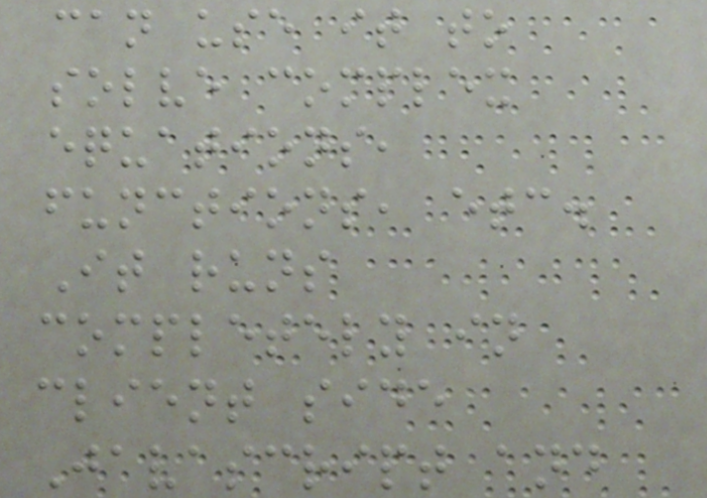can use it to
solve complex
equations,
functions, etc.
It runs
completely in
client side
Javascript and
